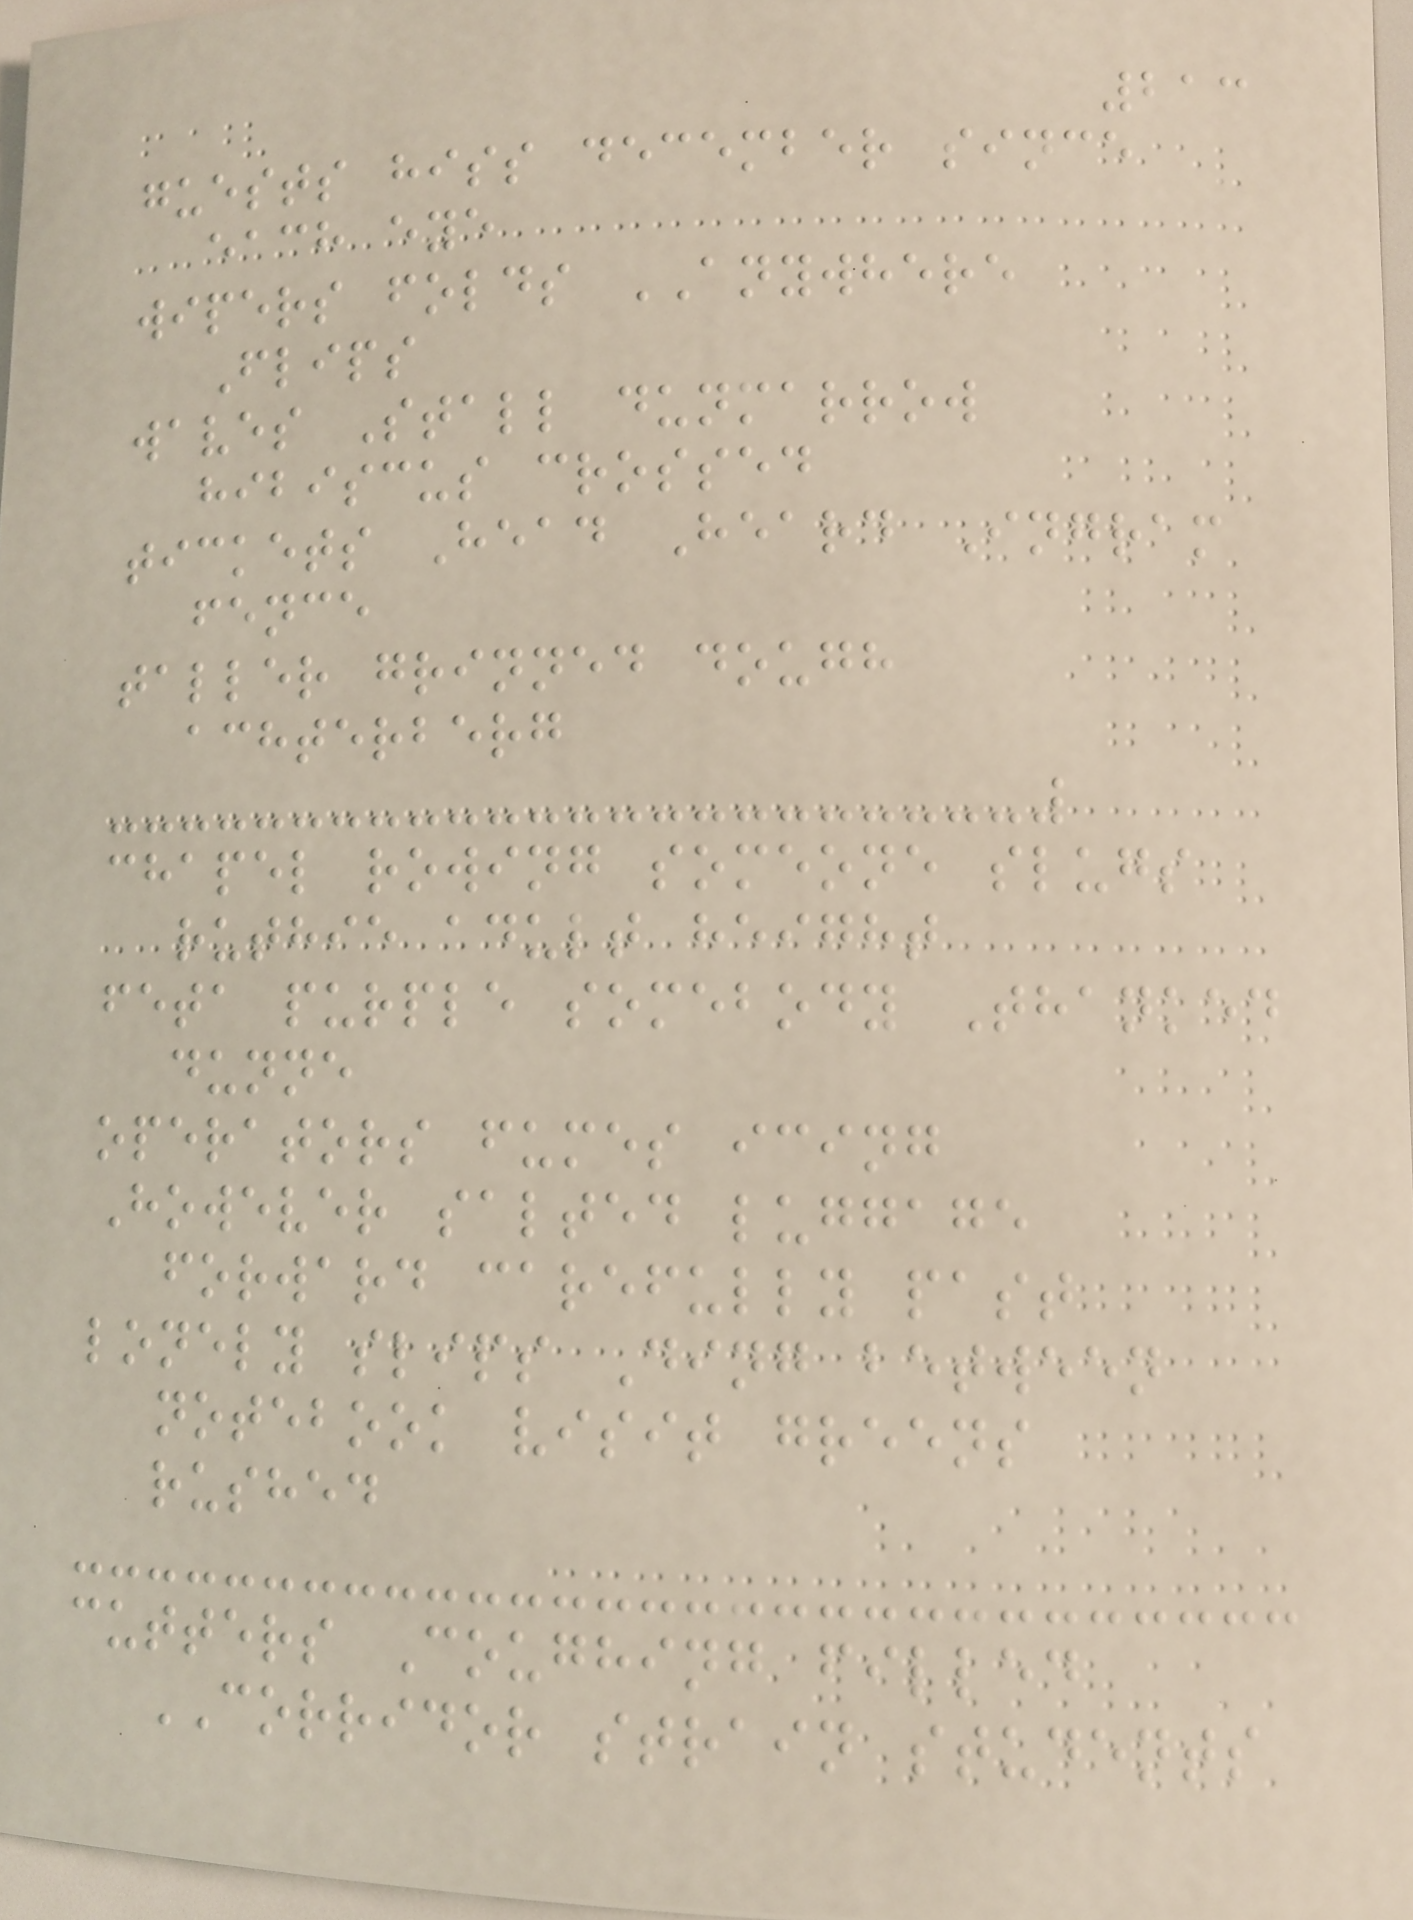213
guests hiss december since
each eye
wipers folds ANYWHERE
Flips
waves Stall dunmarrow
hibiscus crossed
tickets Head Heard Ingram
fence
taller grinned dough
achterberg
chapel rowing someone slugs
ruthie adult height
feta purple somebody Thanked
dunne
operators fumes icing
However salted luggage
forward carefully past
lonely slips Ding between
notebook visit greens
rushed
cutters Coughing filled
CORRIDOR strain students
